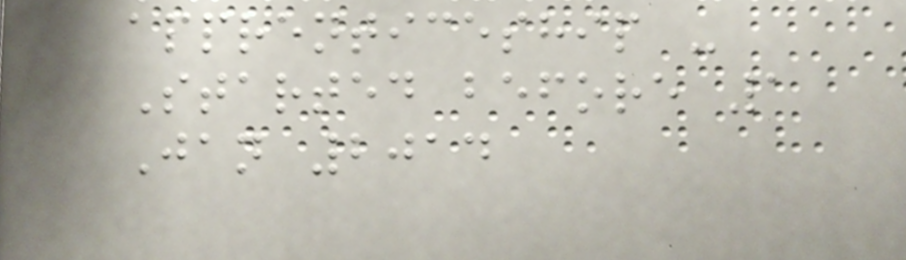apprenticeship -
Started before 1
Jan 2014
